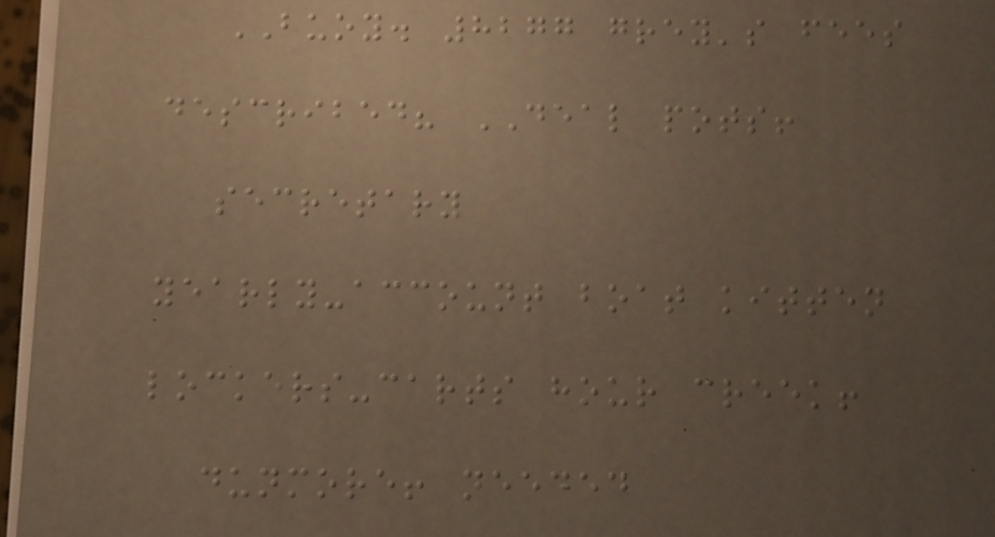BUOY. 8277 grey's fees
described? DEAL pots!
secretary
yearly-account boat kitten
lockers-carts hour creek!
dunmore! needed
